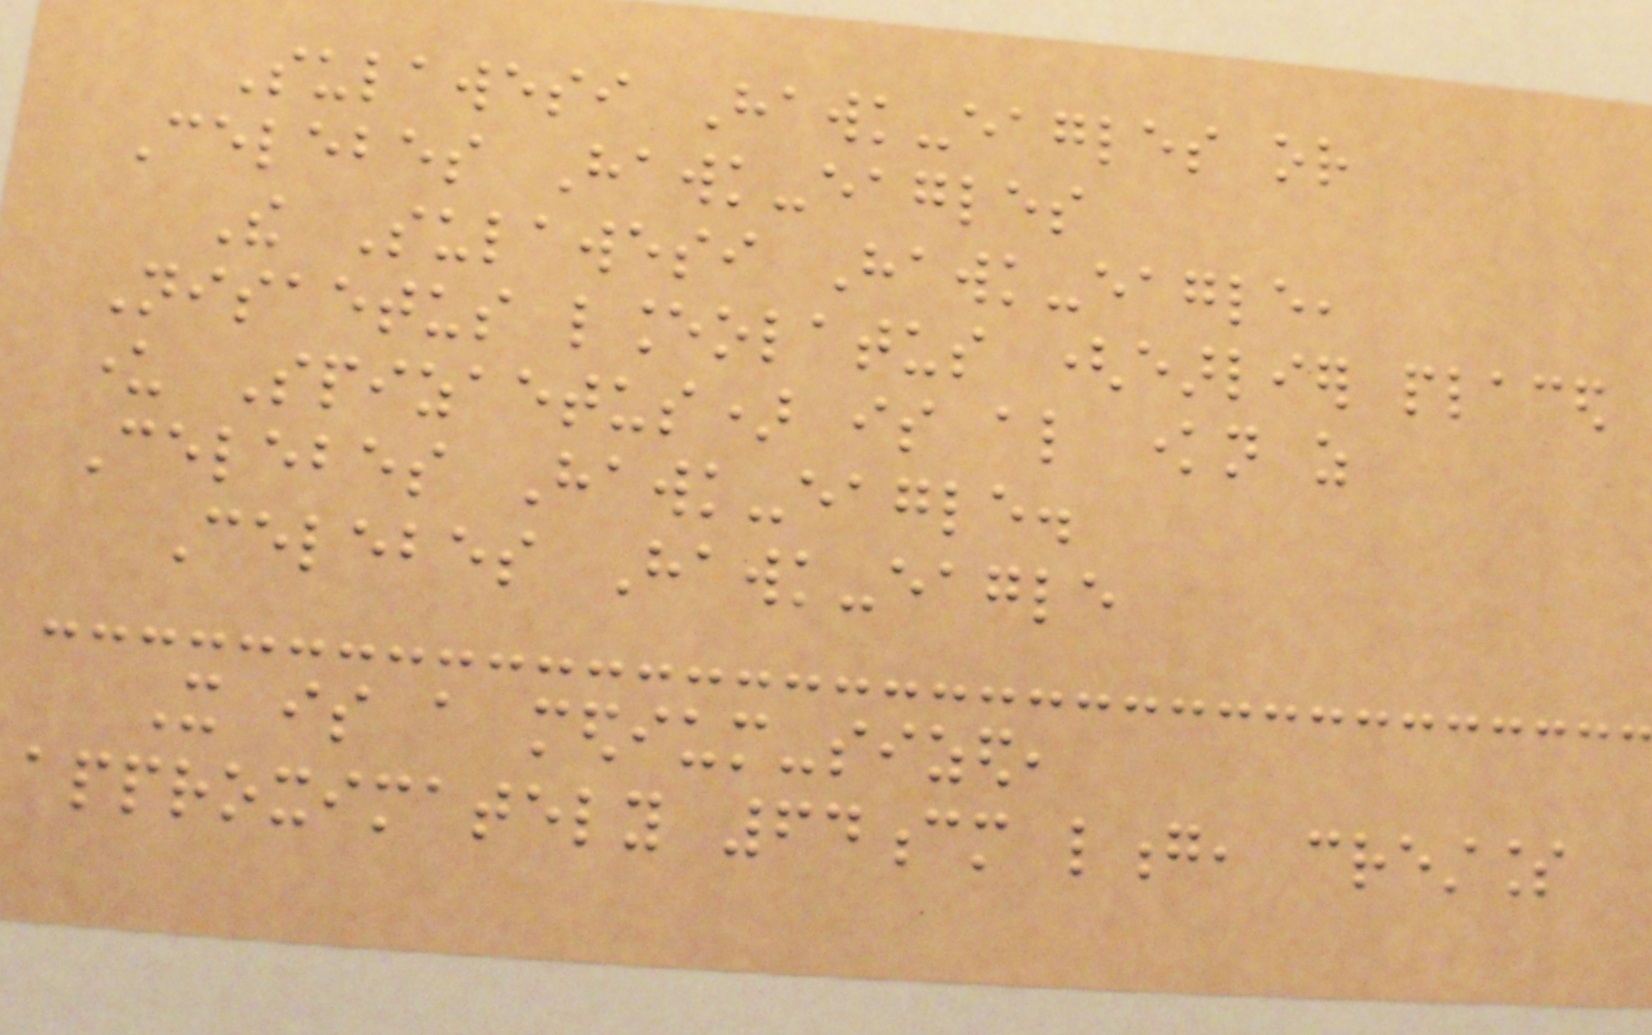Sulawesi Hawk-eagles or
Celebes Hawk-eagles
The Sulawesi Hawk-eagle,
Nisaetus lanceolatus (earlier placed
under Spizaetus) is also known as
Celebes Hawk-eagle.
Celebes Hawk-eagle
It is a medium-sized,
approximately 64cm long, crestless
